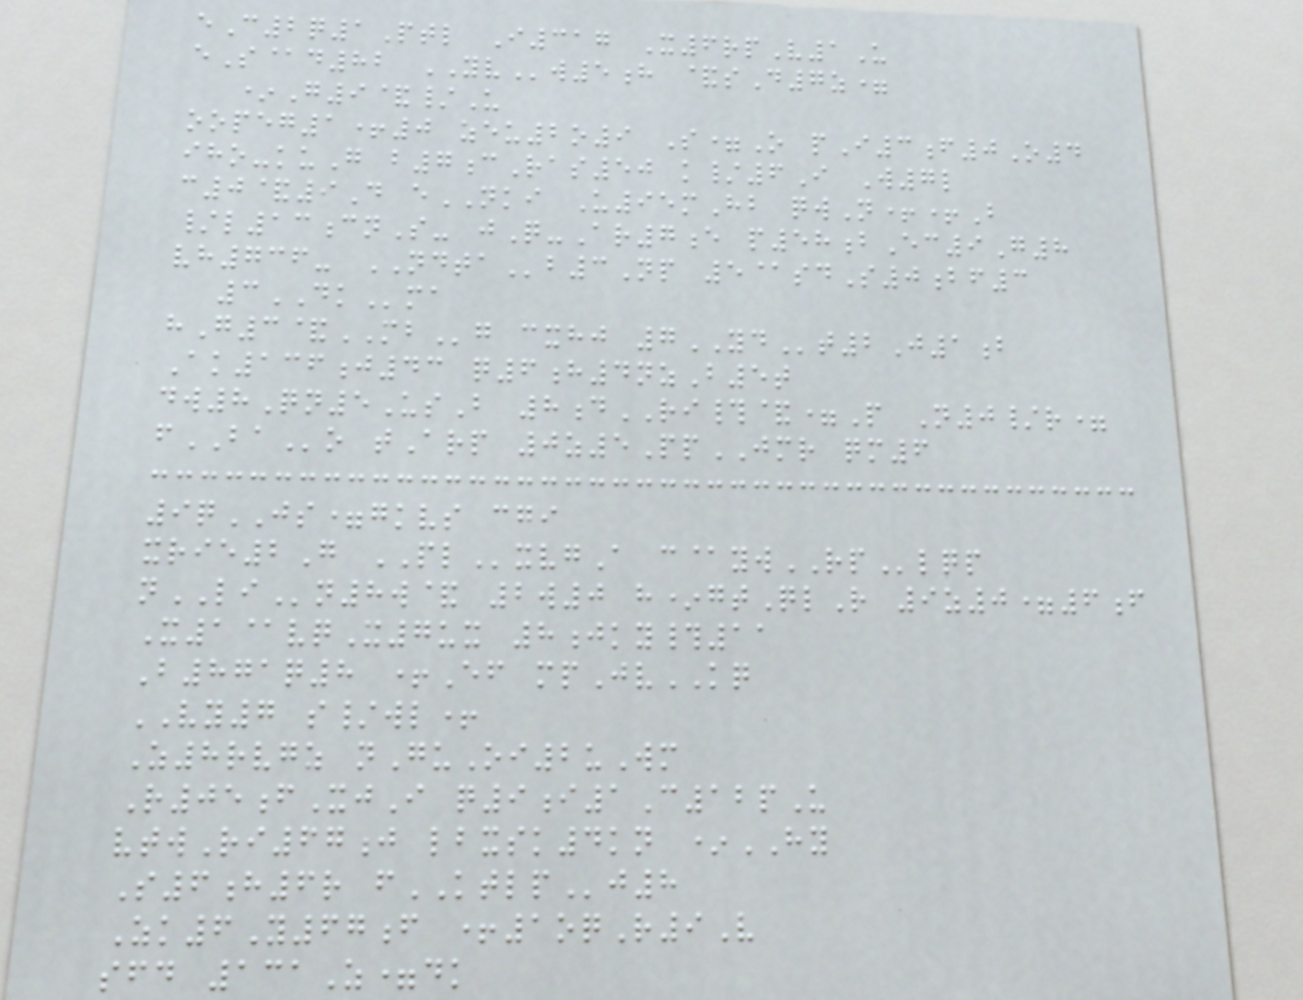eC2q1Ptl I317 X6rpV1U
eS@d82 YVw5h &sD7z=
*G9&/U
oopeg1+0 zeu2o9 S=O pI3f0O4
iho-kuG b7cRas50 k/6I W7l
c0&9D eNKI U95mHb qwN++B
/l13cnS- jQ-Ar7e p58bEc9G8
vh736- NDTAb3Np 5@sdS0bf3
3DKma
hG3&MBg cxhj 7YDt2J1b
Ak136j43 q6h4nzB5t
dw8Qn5UsB 8dRI#&=P N0/r=
fBAo tArp 0z5PpJMR qm6
9qJS=gkvs cgi
xrie2G PLxvgA c@ywRPlqp
nLIn8w& 2w0 h*gtQlR 9z0=6f
X1@vqX7ux 8jky#11
B871q8 +Ef mpJvKQ
VY7 s/wl+
Z8rvgz nGuOi2uWm
R05fXjI q9i1C12pU
vtwRi67j lbxsk4kn *HY
S6h6r fKTLPj8
Zk6Y67f +1oqR9V
sfd 131Z=dk
